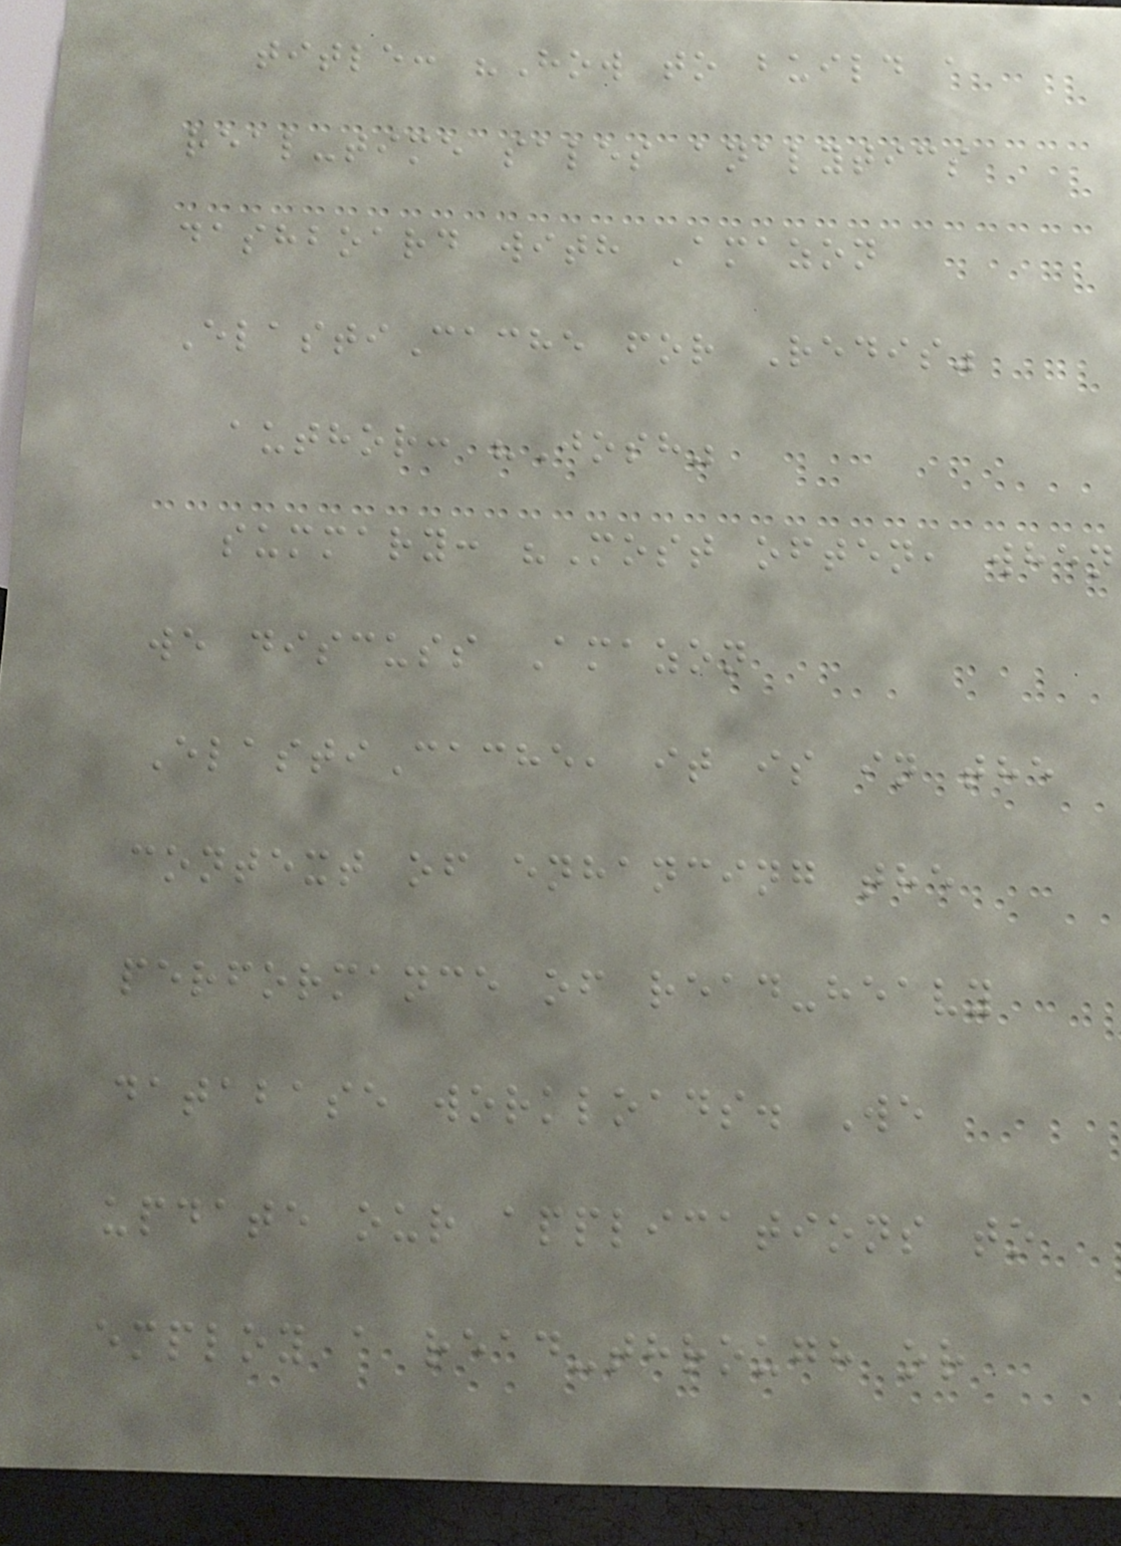title: "How to build a
real-time sales analytics
dashboard with Amazon
ElastiCache for Redis"
author: "Josh"
summary: "Most often, when
we discuss Amazon
ElastiCache, it is in the
context of enhancing the
performance of read-heavy
database workloads. We
update our applications to
employ a read-through or
